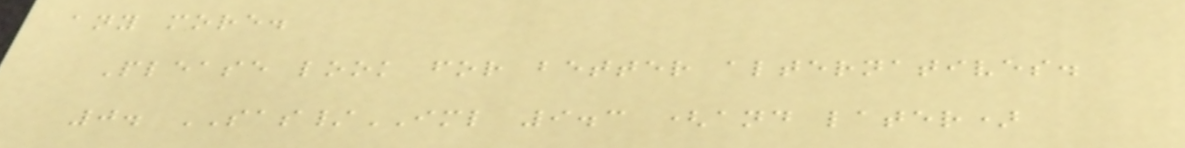any more.
Please look for better alternatives.
0. SAS/IML 9.3 (and later)
